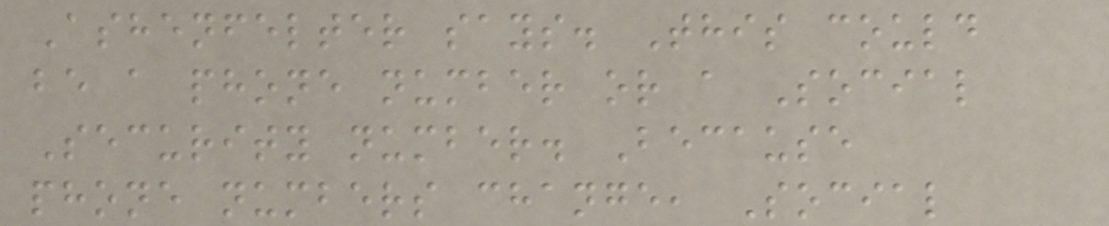Ashenfelter says. This could
be a phone number or a Social
Security number. Because
phone numbers change, Social
